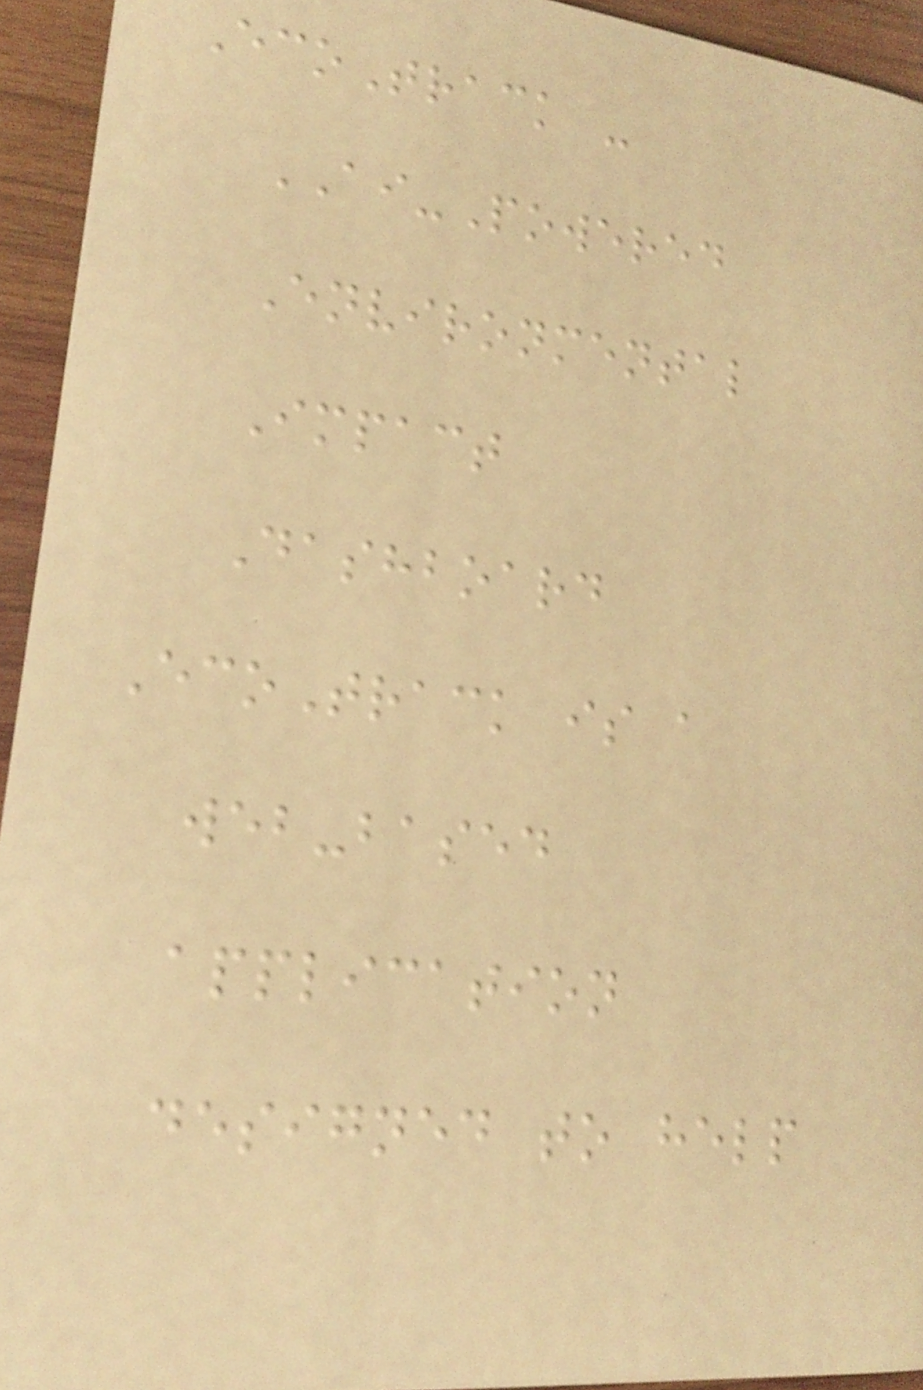EcoTrack -
AI-Powered
Environmental
Impact
Dashboard
EcoTrack is a
web-based
application
designed to help
